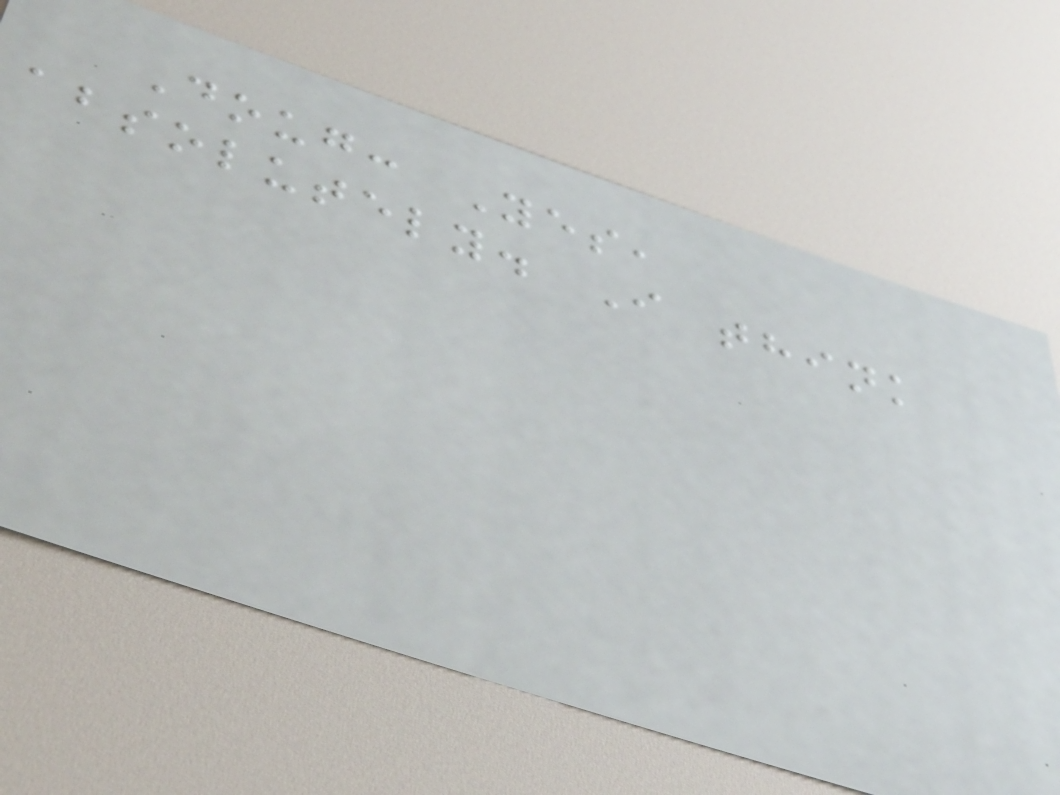Doug: Yes,
absolutely. I think
